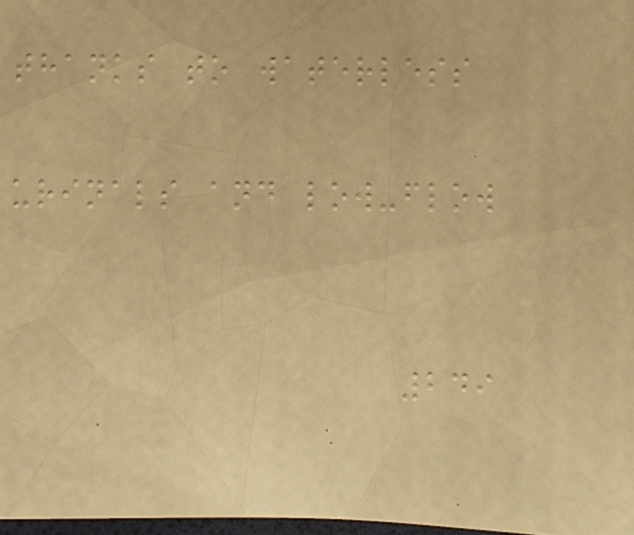thanks to waterless
urinals and low-flow
249
